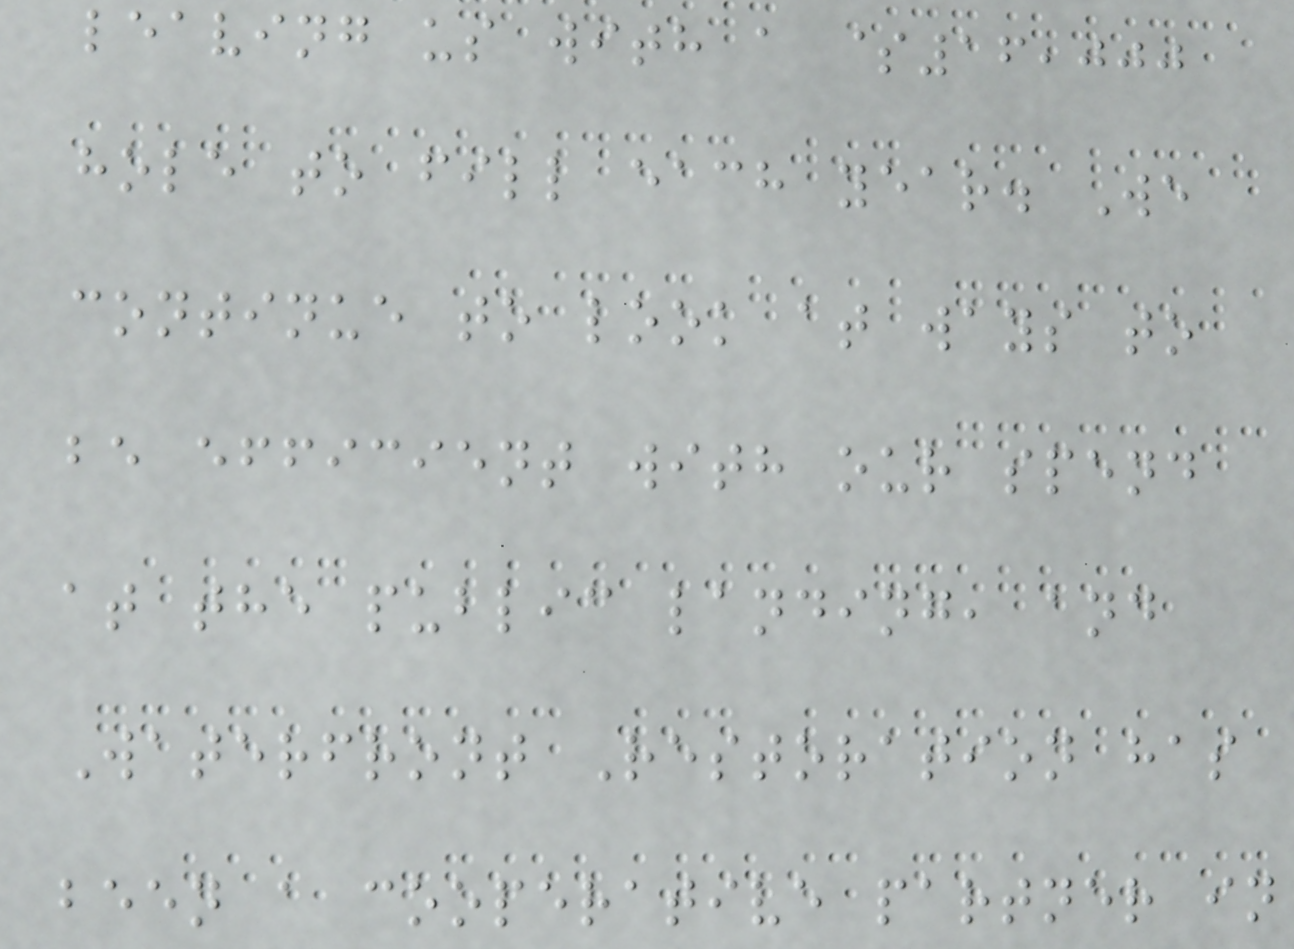leaving us with a $16,000
hole to fill each year. We
continue to look at ways to
be efficient with our spend
at the public landing, and
Waterfront Restoration has
been a cooperative partner in
